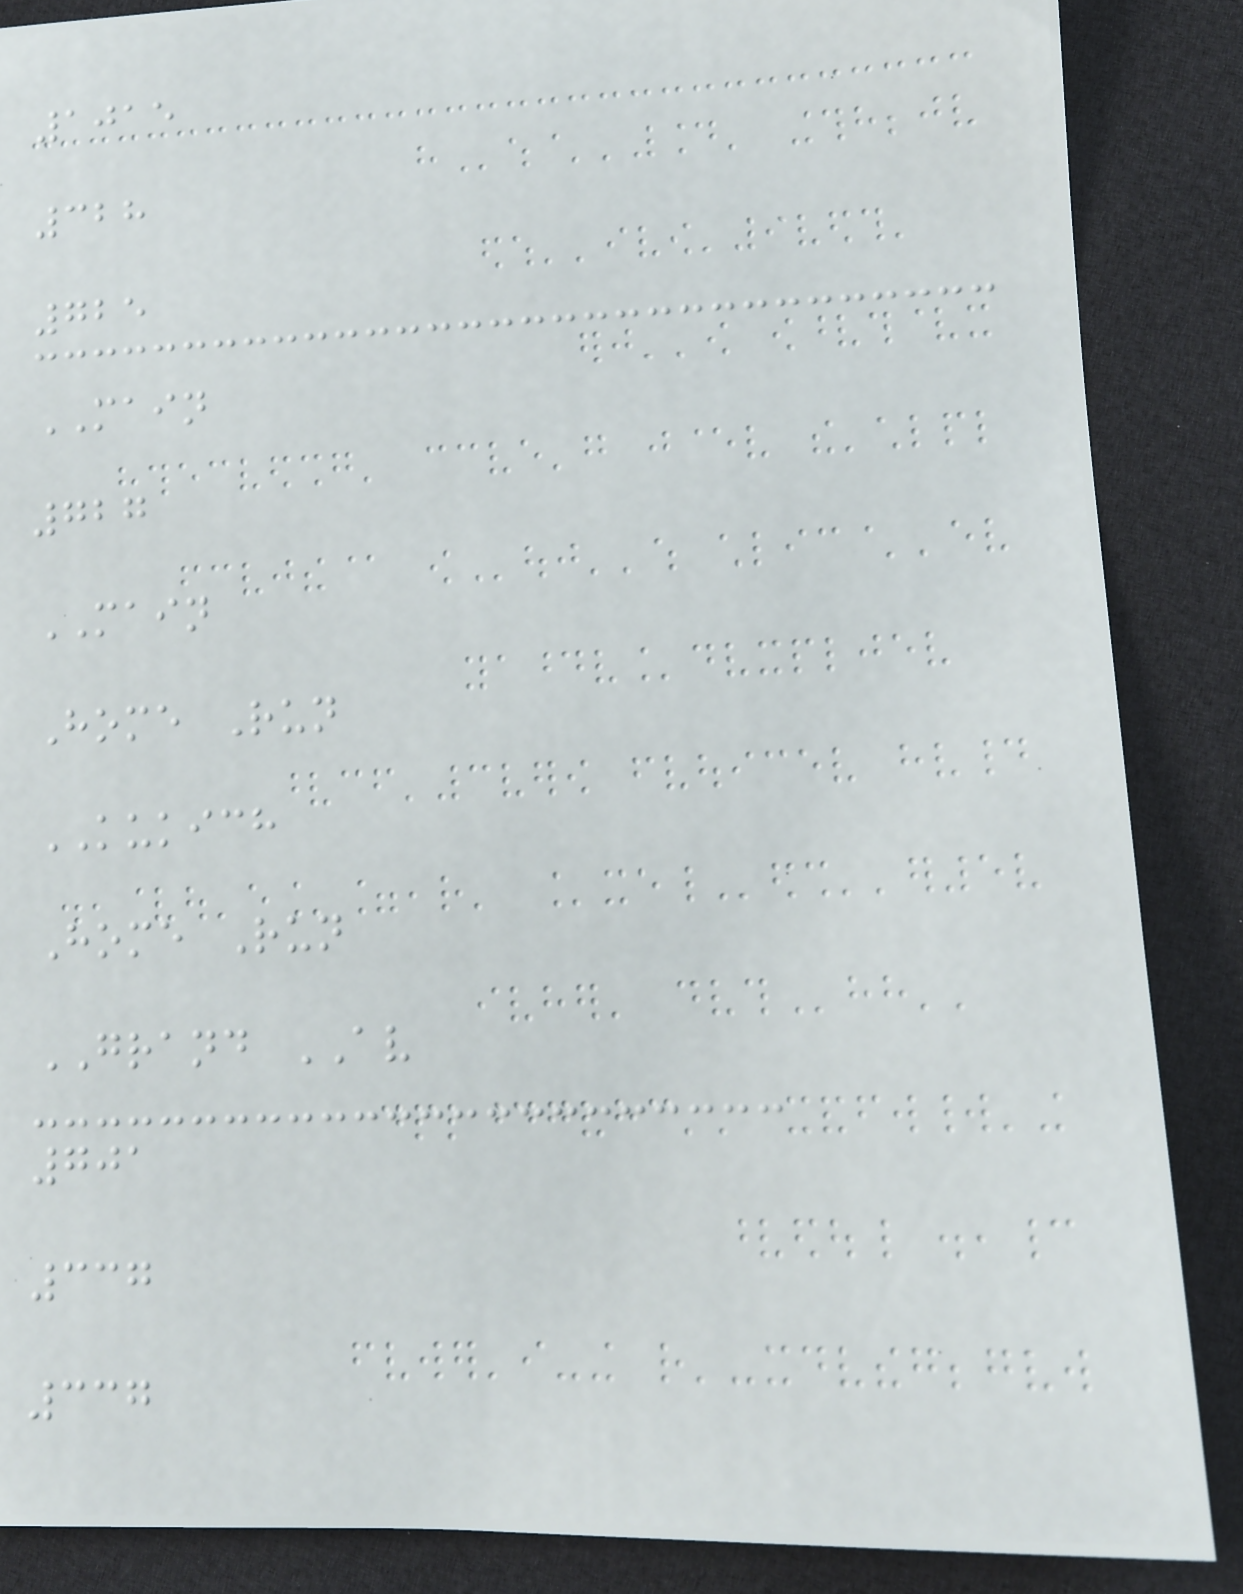1015
328
725
MAIN
727
MAIN
Home Run
KUKICH
Home Run
GRAND AV
701
337
337
